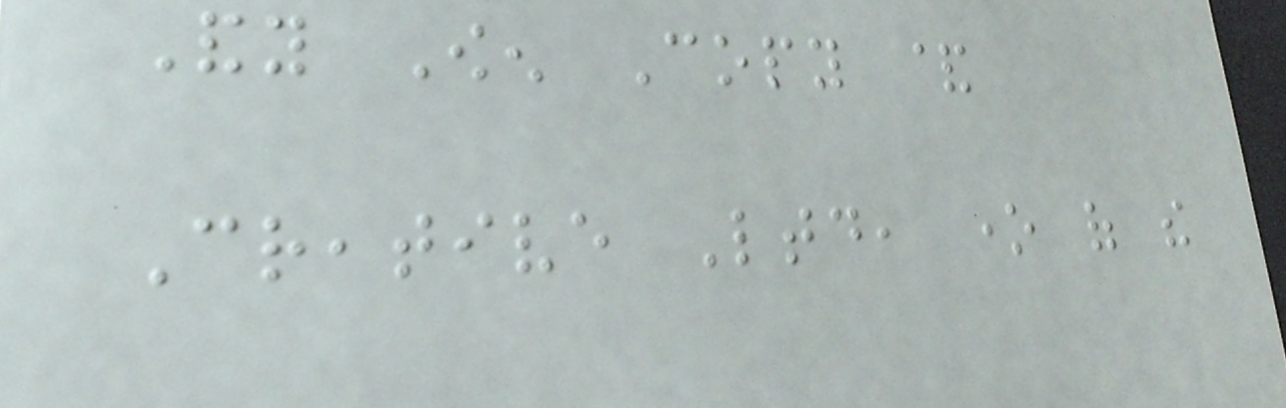Andy Owen Copy &
Creative Ltd, one of the
